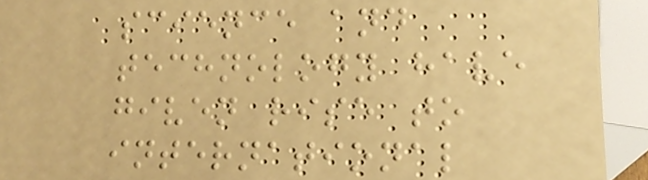science and
technology have
given rise to
international
